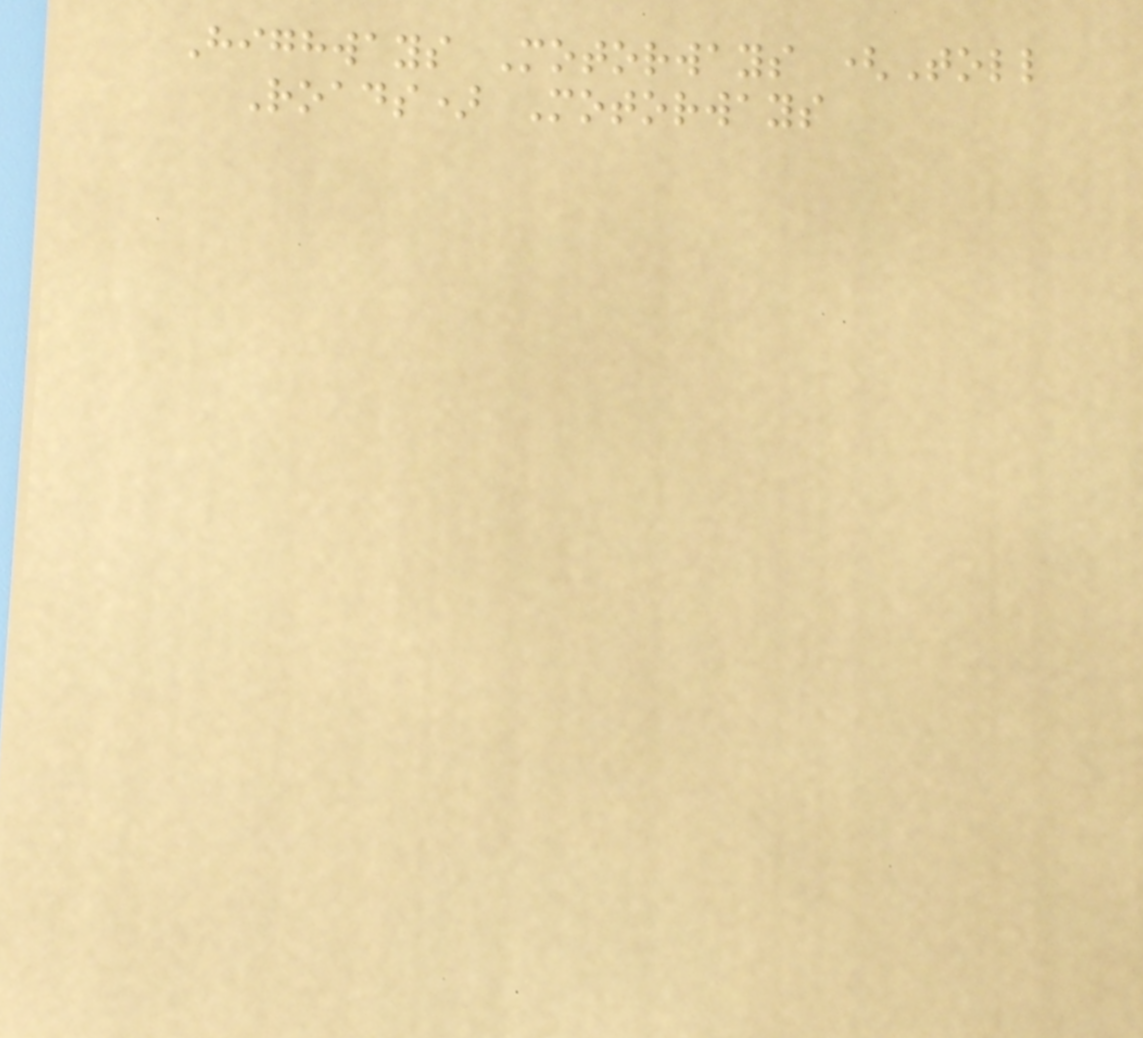Highways Motorways (Toll
Roads) Motorways
